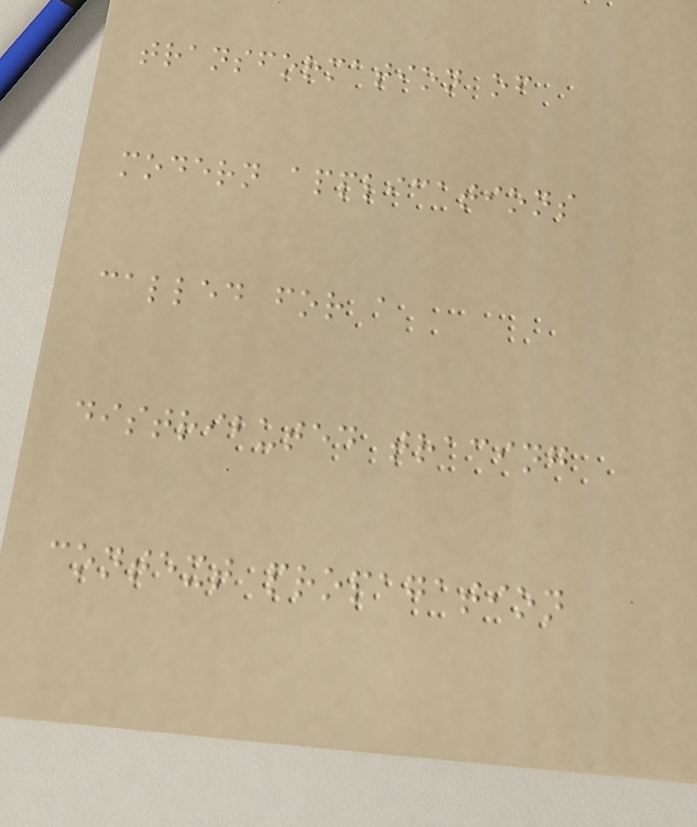transformation of
modern applications
called for a
distributed tracing
context propagation
